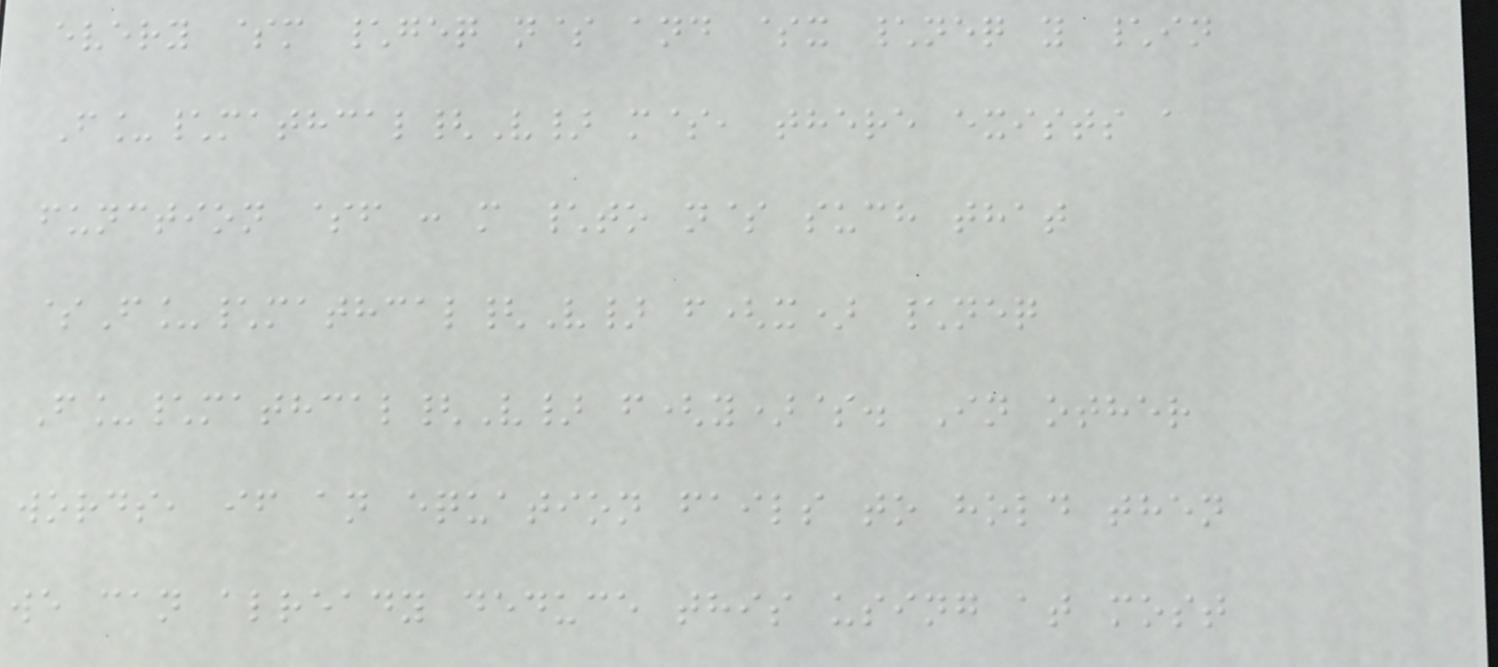every $m \geq n$ and $x \neq y \in
F_\mathcal{V} m$, there exists a
function $f : m \to n$ such that
$F_\mathcal{V} f(x) \neq
F_\mathcal{V} f(y)$. In other
words, if an equation fails to hold then
we can already deduce this using at most
